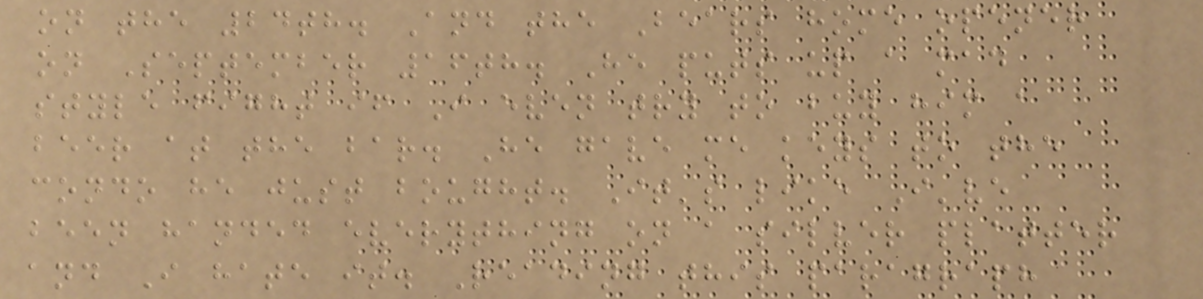on the 24th. And the Bears home opener
on September 16th. He puts up a mad
style fight if I even try to buy him a
beer at the bar. He gave me keys to the
condo he just bought. It's like I've
been handed everything on a silver platter
and I hate it. Reading this paragraph
